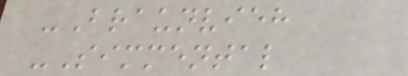-Braunvieh
-Simmental
